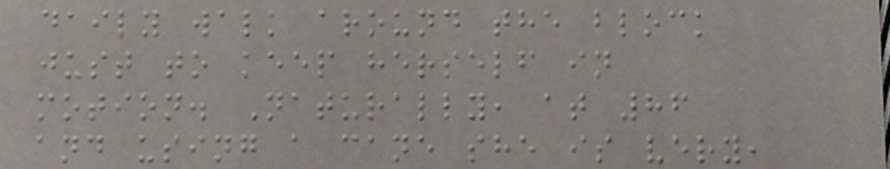daily walk around the block
just to keep herself in
motion. Naturally, at 86
and using a cane she is very,
